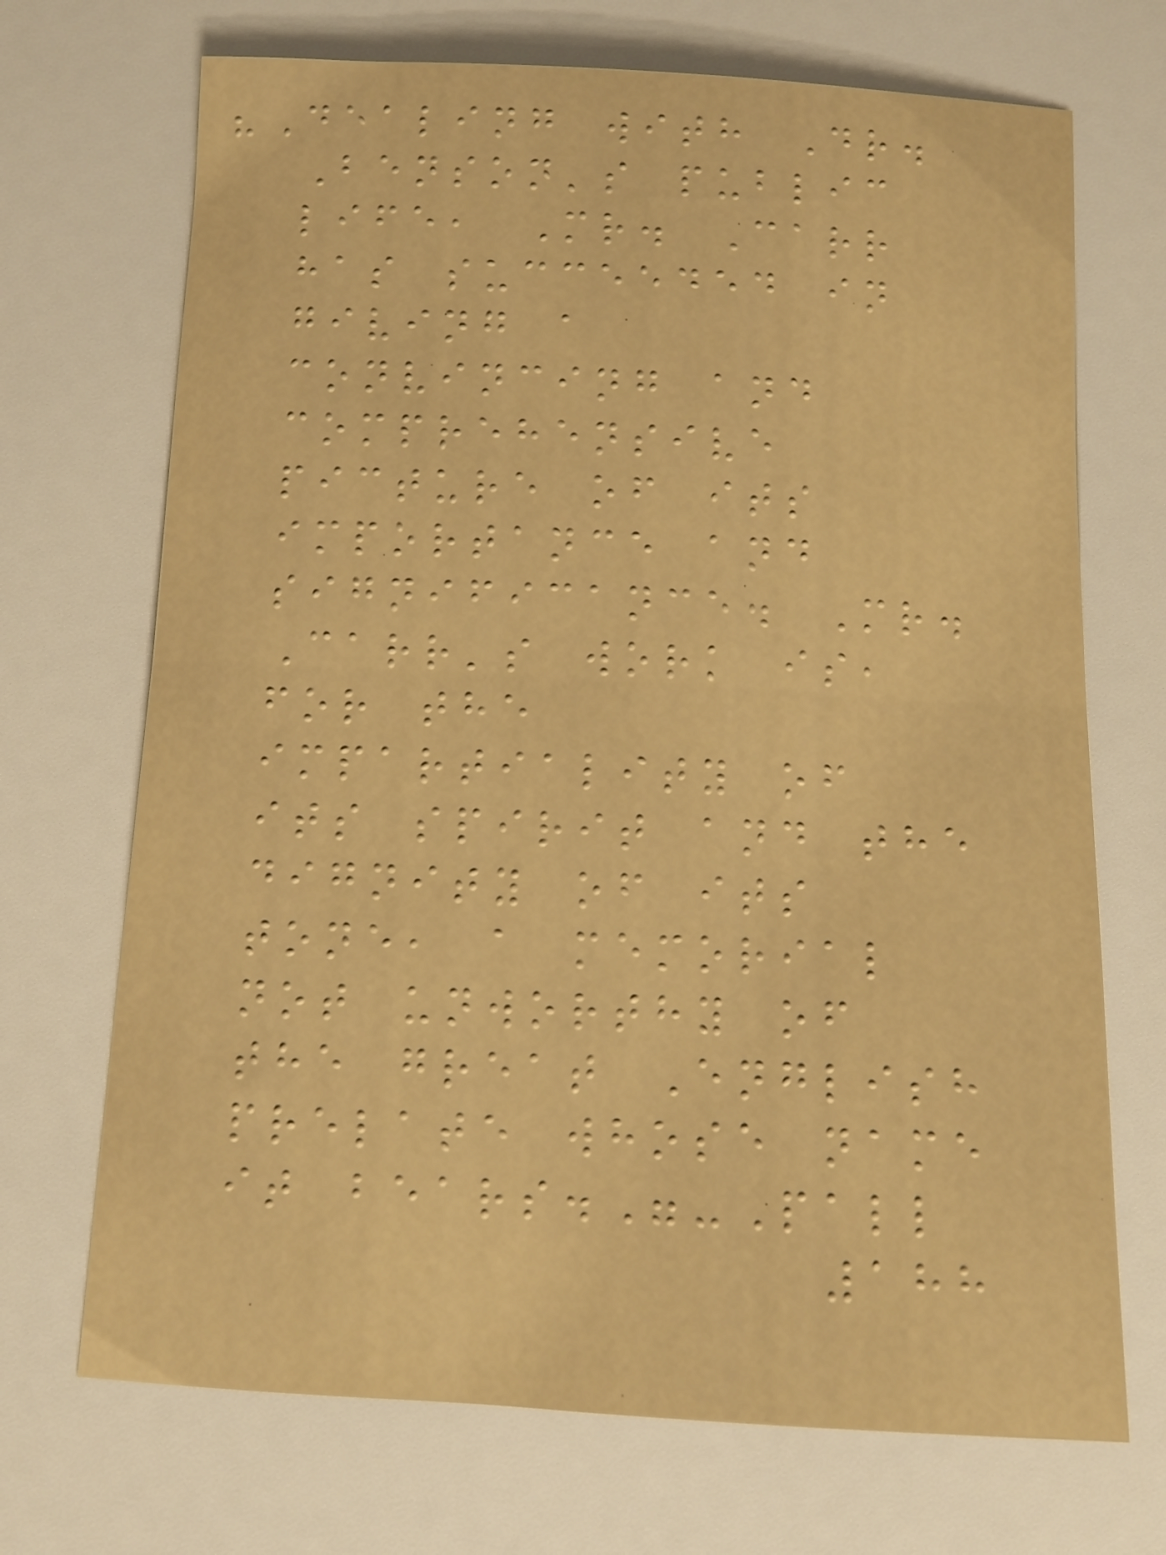"Dealing with Dr.
Benson's public
life, Mr. Carr
has succeeded in
giving a
convincing and
comprehensive
picture of its
importance and
significance. Mr.
Carr's work is,
for the
impartiality of
its spirit and the
dignity of its
tone, a memorial
not unworthy of
the great English
prelate whose name
it bears."-Pall
188
